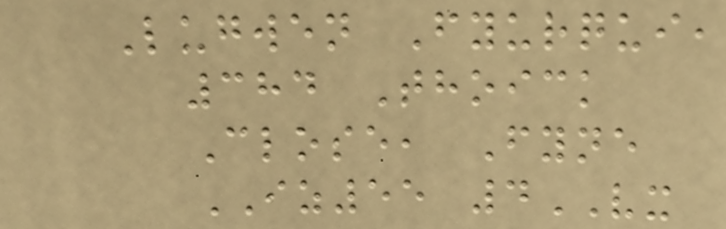Lugwen Fyurqui,
384 Thoick
Close, Fyne
IZ55 4VX
